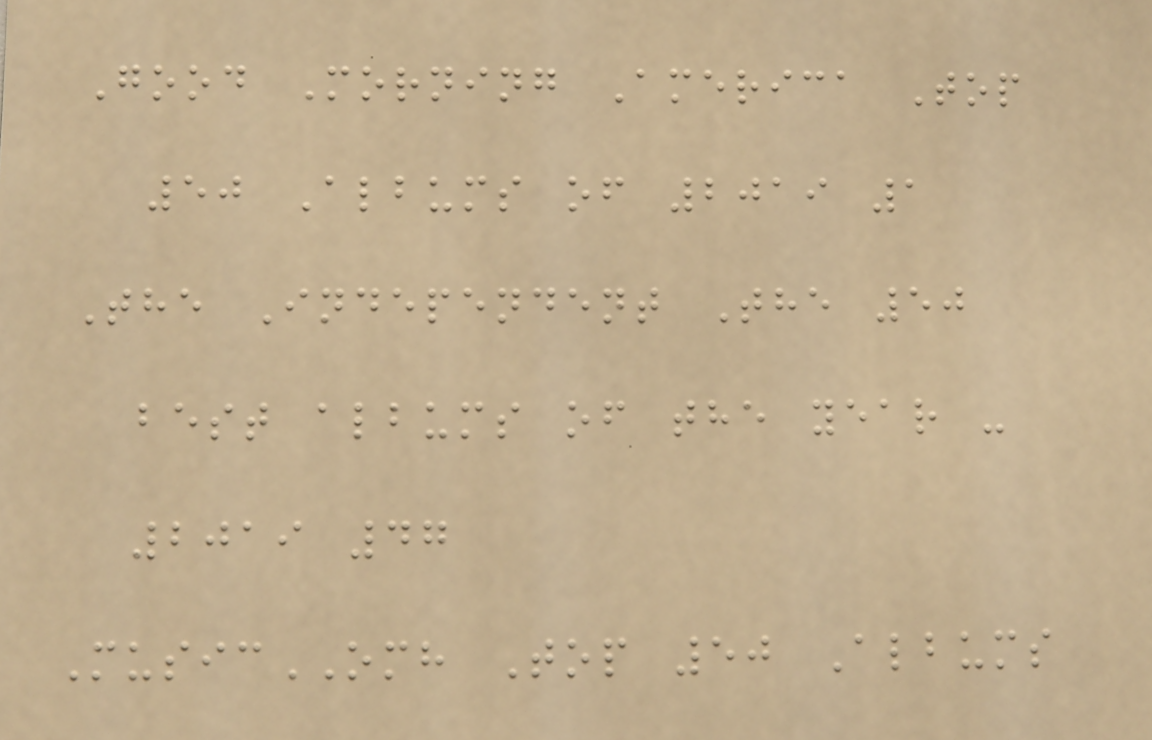Good Morning America Top
50 Albums of 2019 1
The Independent The 50
best albums of the year -
2019 47
MusicOMH Top 50 Albums
